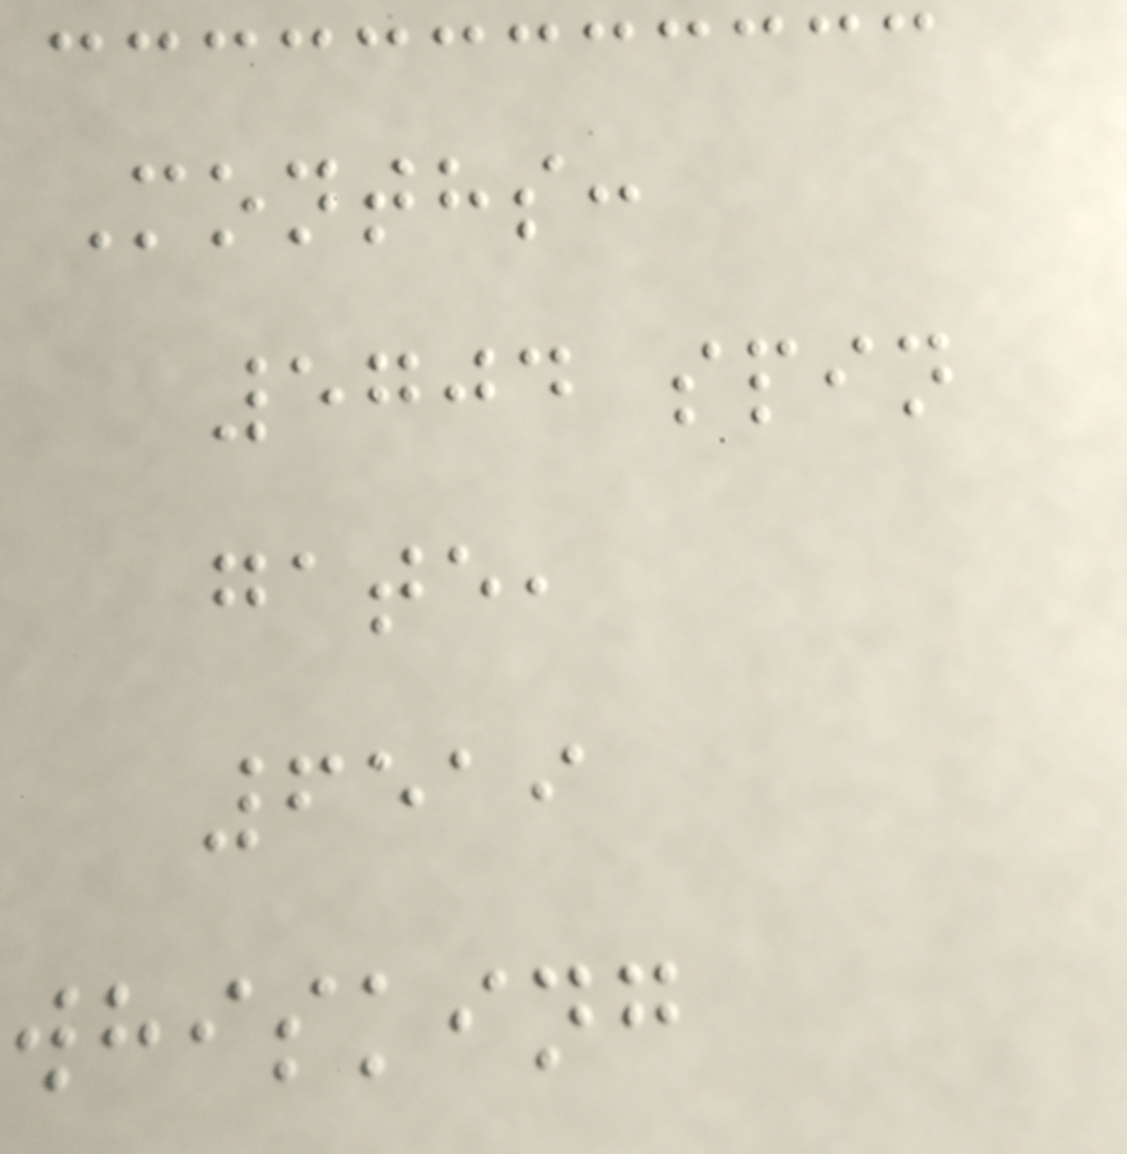Months:
5704 spin
gate,
6519
whisking
